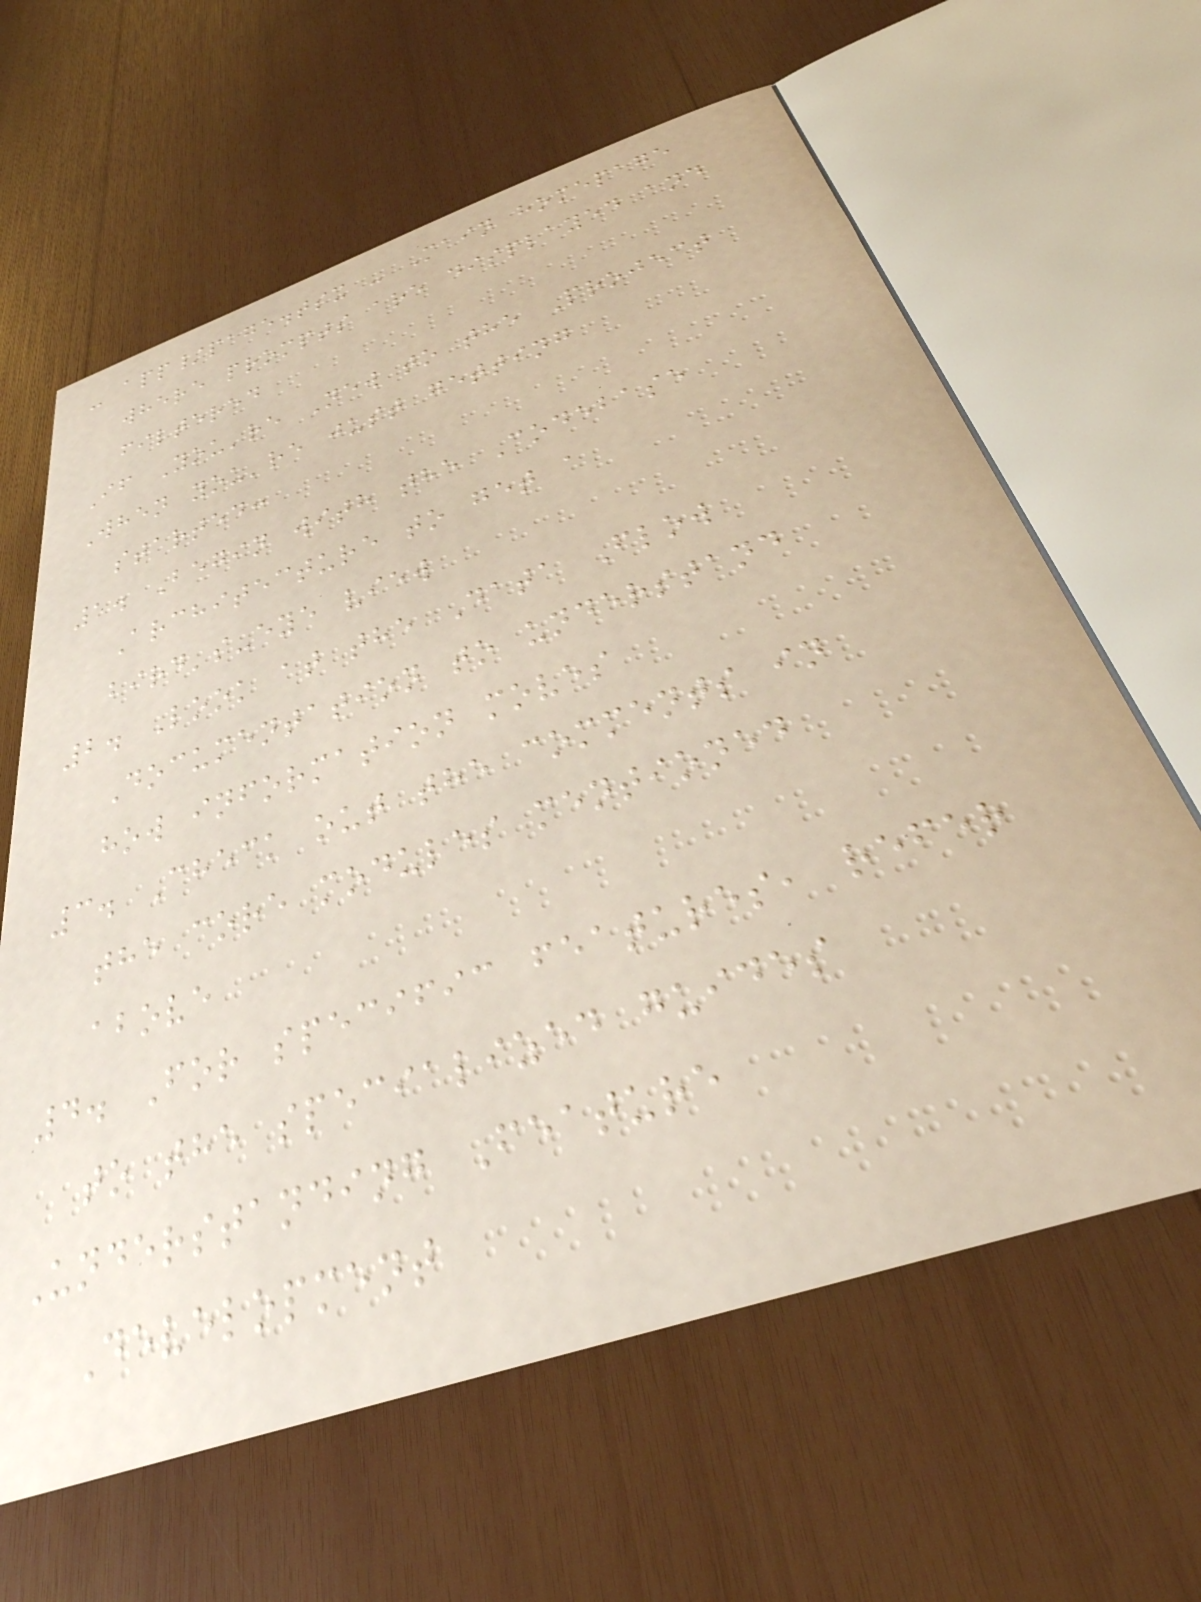- app/page.tsx - Main homepage
where prompts are displayed and
filtered
If You're New to the Project
When you're just getting
started:
1. Begin with the Codebase
Architecture to get a
bird's-eye view
2. Look at the Data Flow
Documentation to understand
how information moves
3. Check out the comments in
the core modules mentioned
above
4. For specific features, refer
to the specialized guides
Understanding Feature
Development
